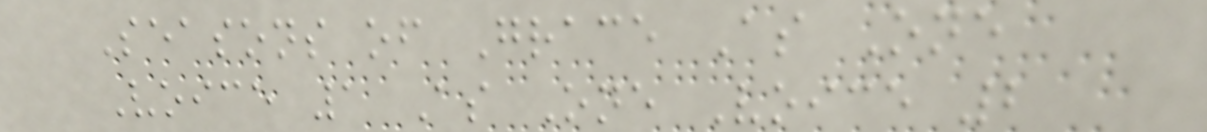Seasons of Grace As One
Voice 1 As One Voice 2
